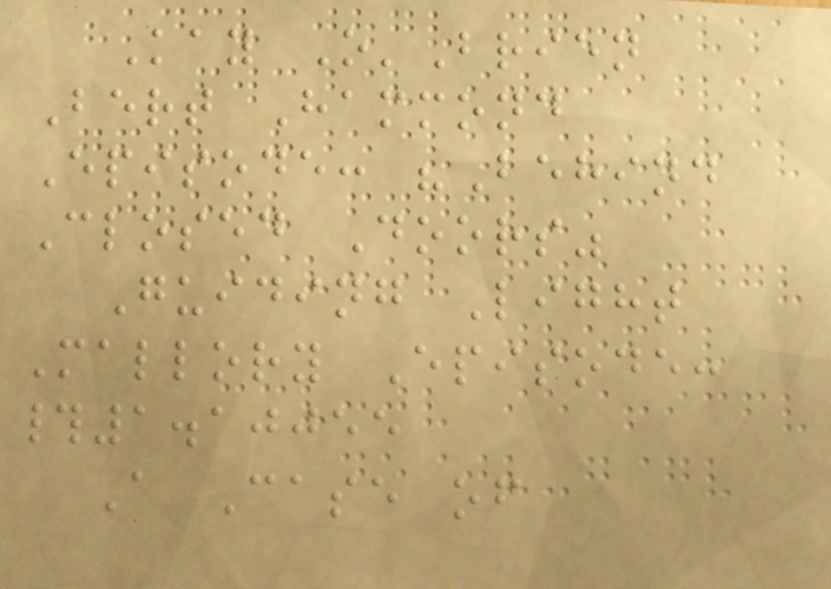Kay O'Brien
Bert Hammond
Episode: "Behind
Closed Doors"
Guiding Light
Mallory Episode:
#1.10055
A Case of
